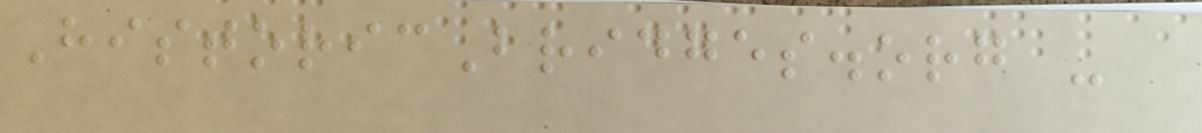HistoricBridges.org -
